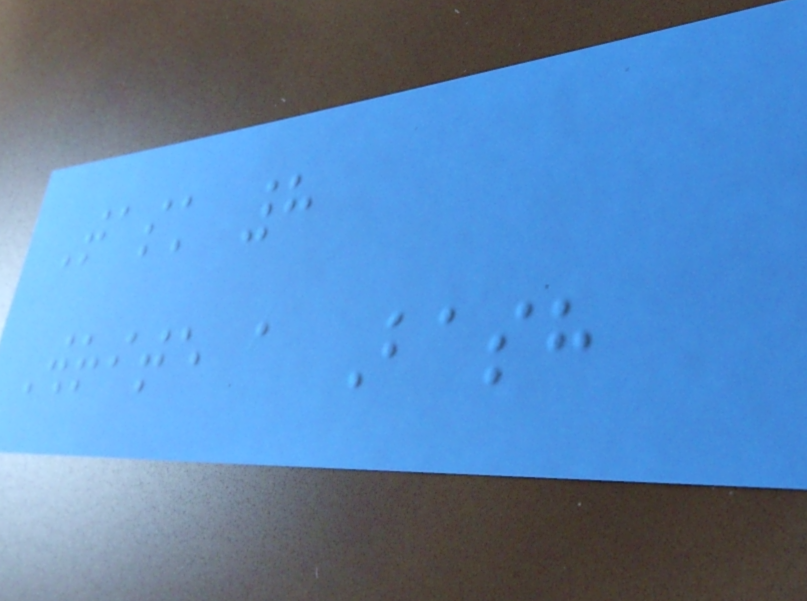Task 8
Write a Bash
